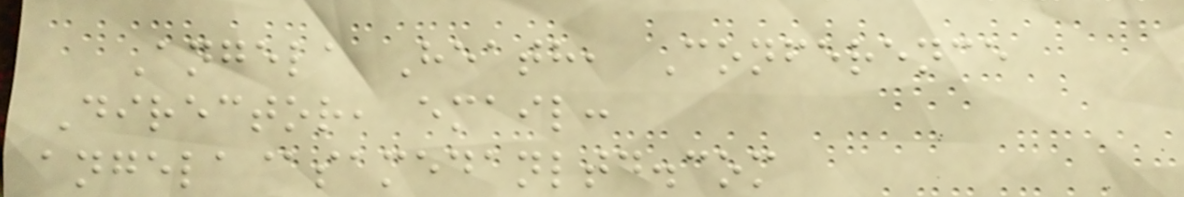Angela Heath, Conference
Director, email:
angela@samedanltd.com
